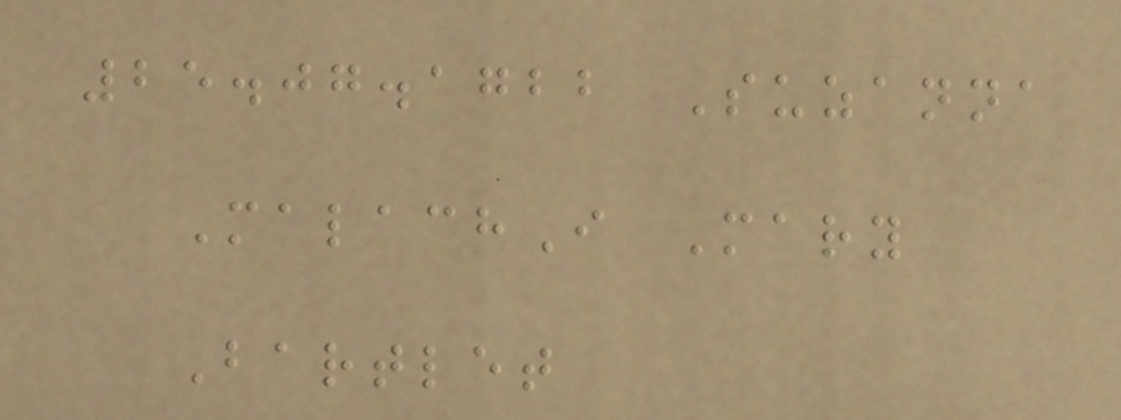25.07.1722 Suzanna
MalachI Mary
Bartlet
